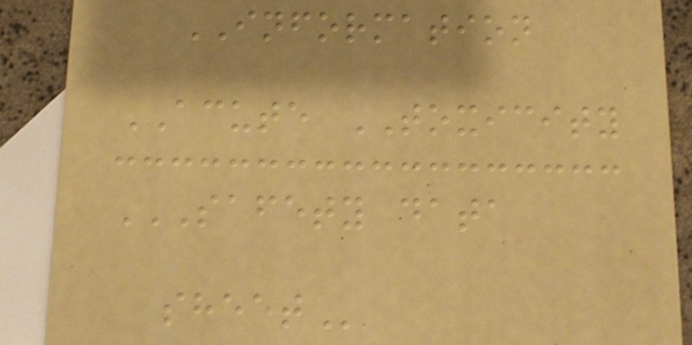INFORMATION
ACUTE TOXICITY
SAFETY DATA
SHEET
